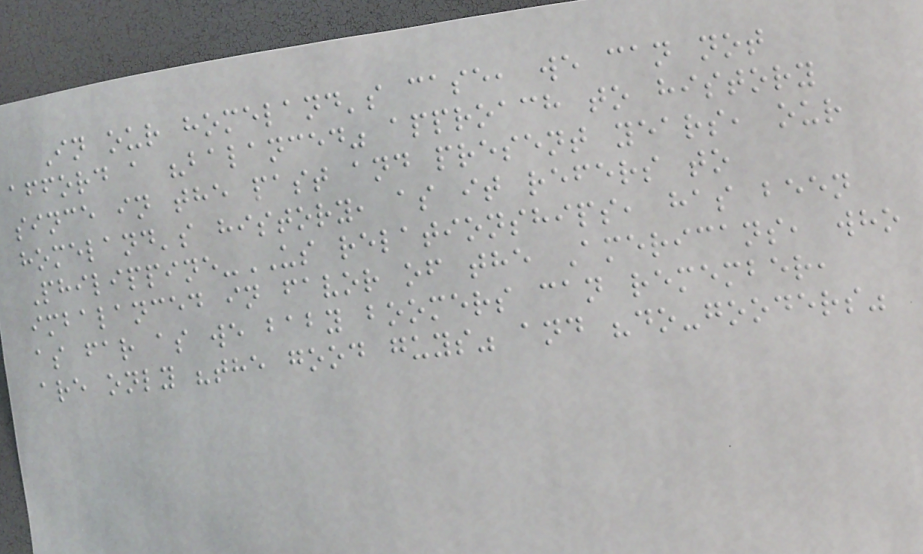In our homeland's case, we can not
afford a "balanced" approach to history
since in the past and present years, our
homeland's history, as it refers to
Philippine-US relationships, has been
imbalanced in favor of the Americans, who
as far as we baby boomers can remember,
are only "the good guys" and "do-gooders"
